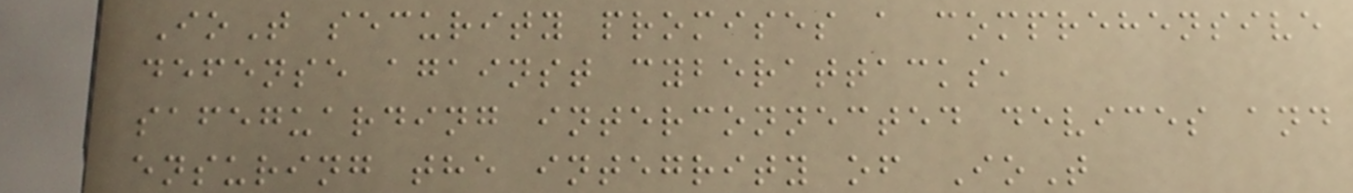IoT security promises a comprehensive
defense against cyberattacks,
safeguarding interconnected devices and
ensuring the integrity of IoT
